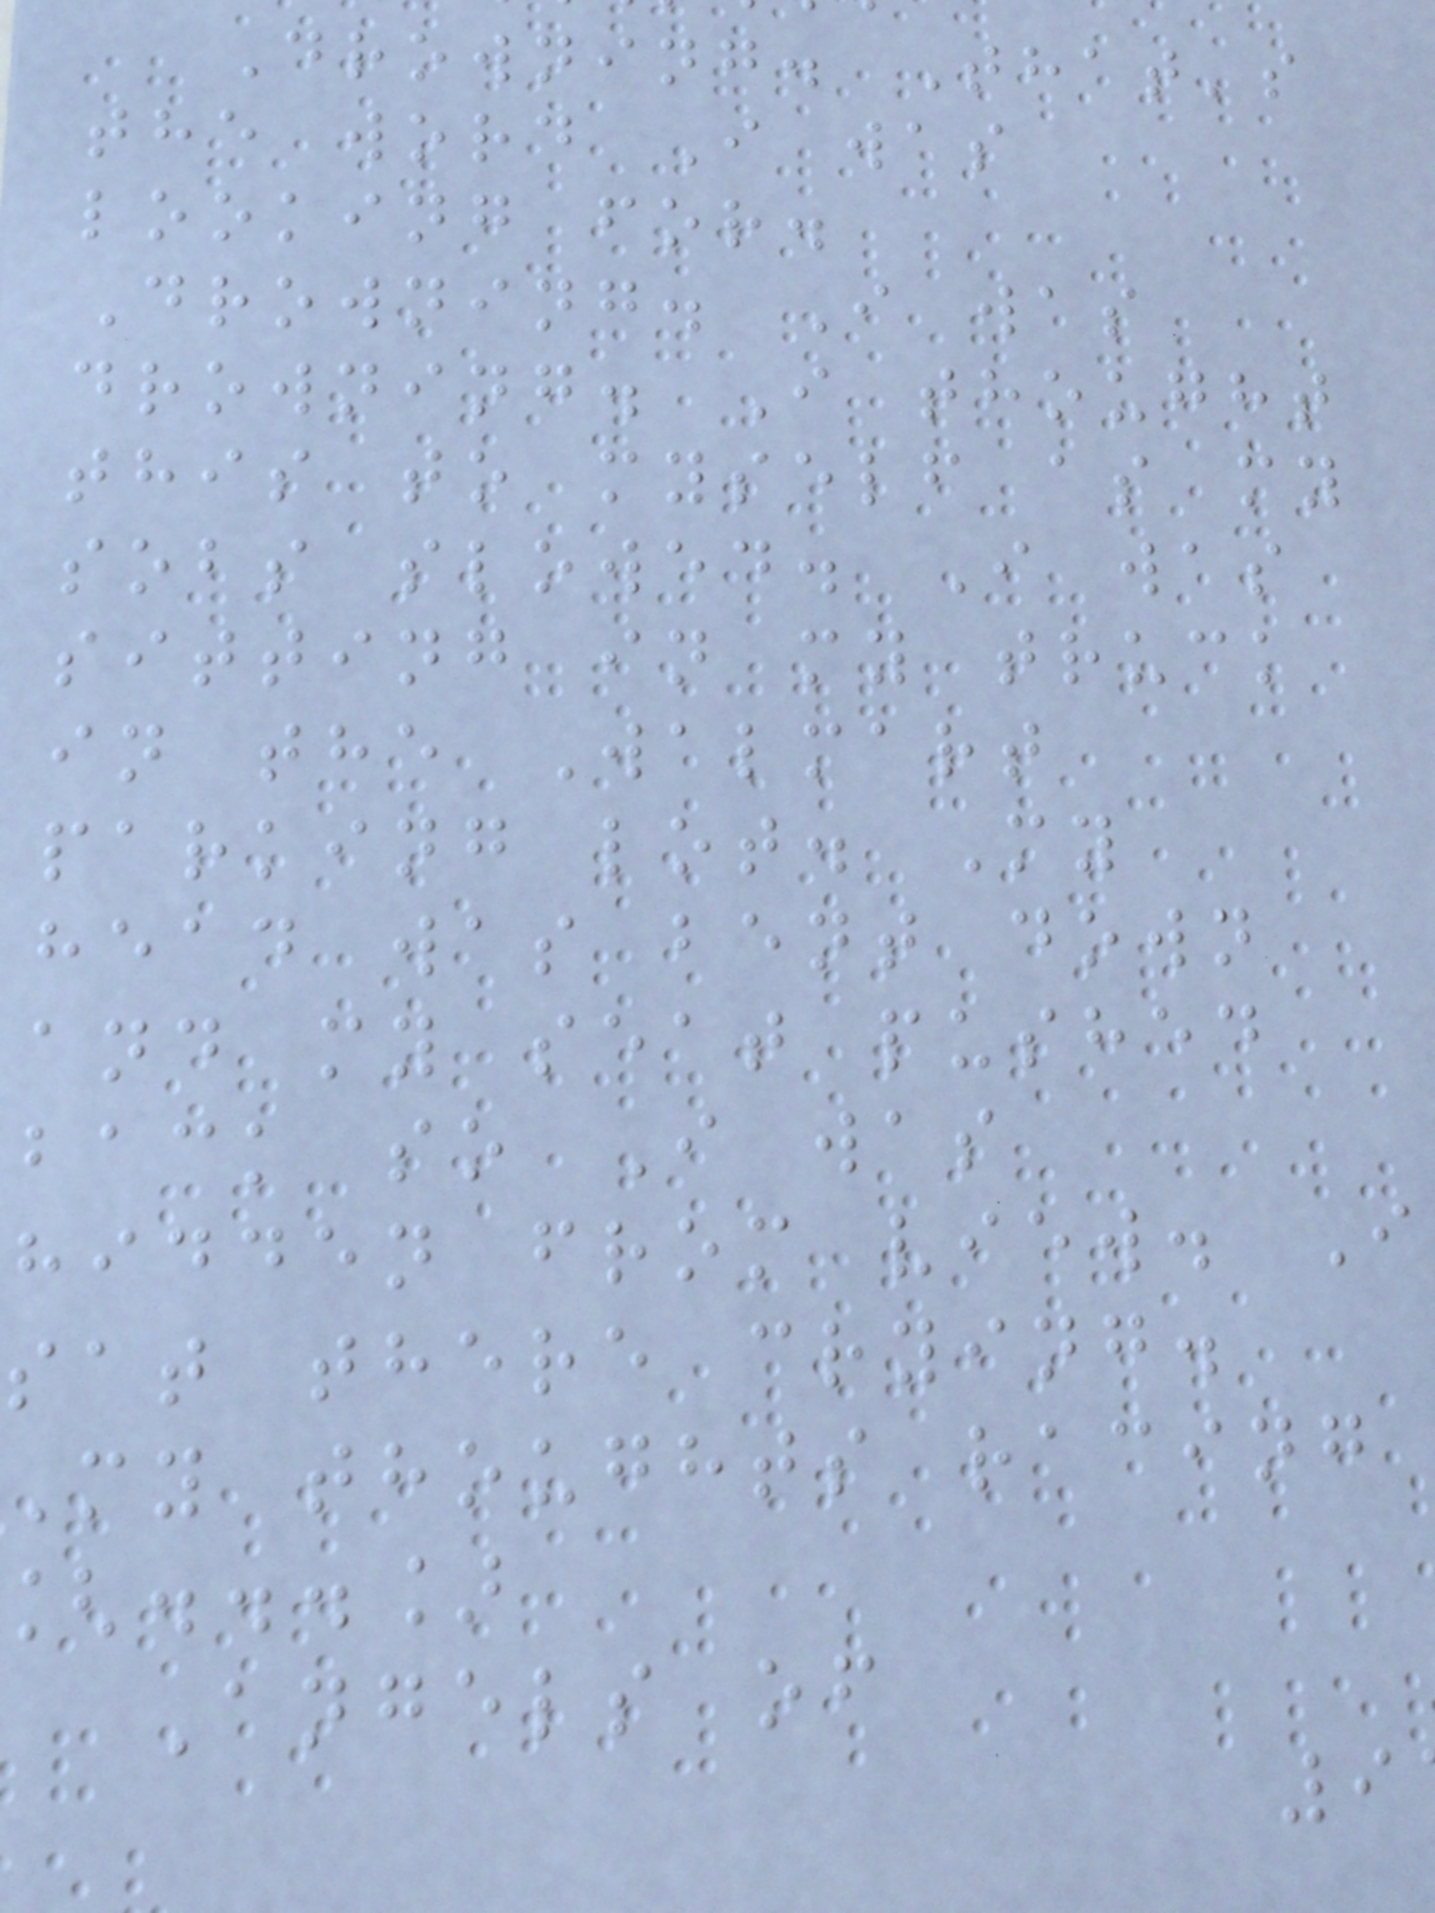Drowning. That's
the word I was
looking for.
Drowning. I was
drowning. I thought
this to myself as my
sobs slowed. I was
sitting in my truck
in the Walmart
parking lot. My
head was bent down
and my seat pushed
back so I was
hidden from view. I
sat there crying.
my thoughts racing
...]
Angels of
